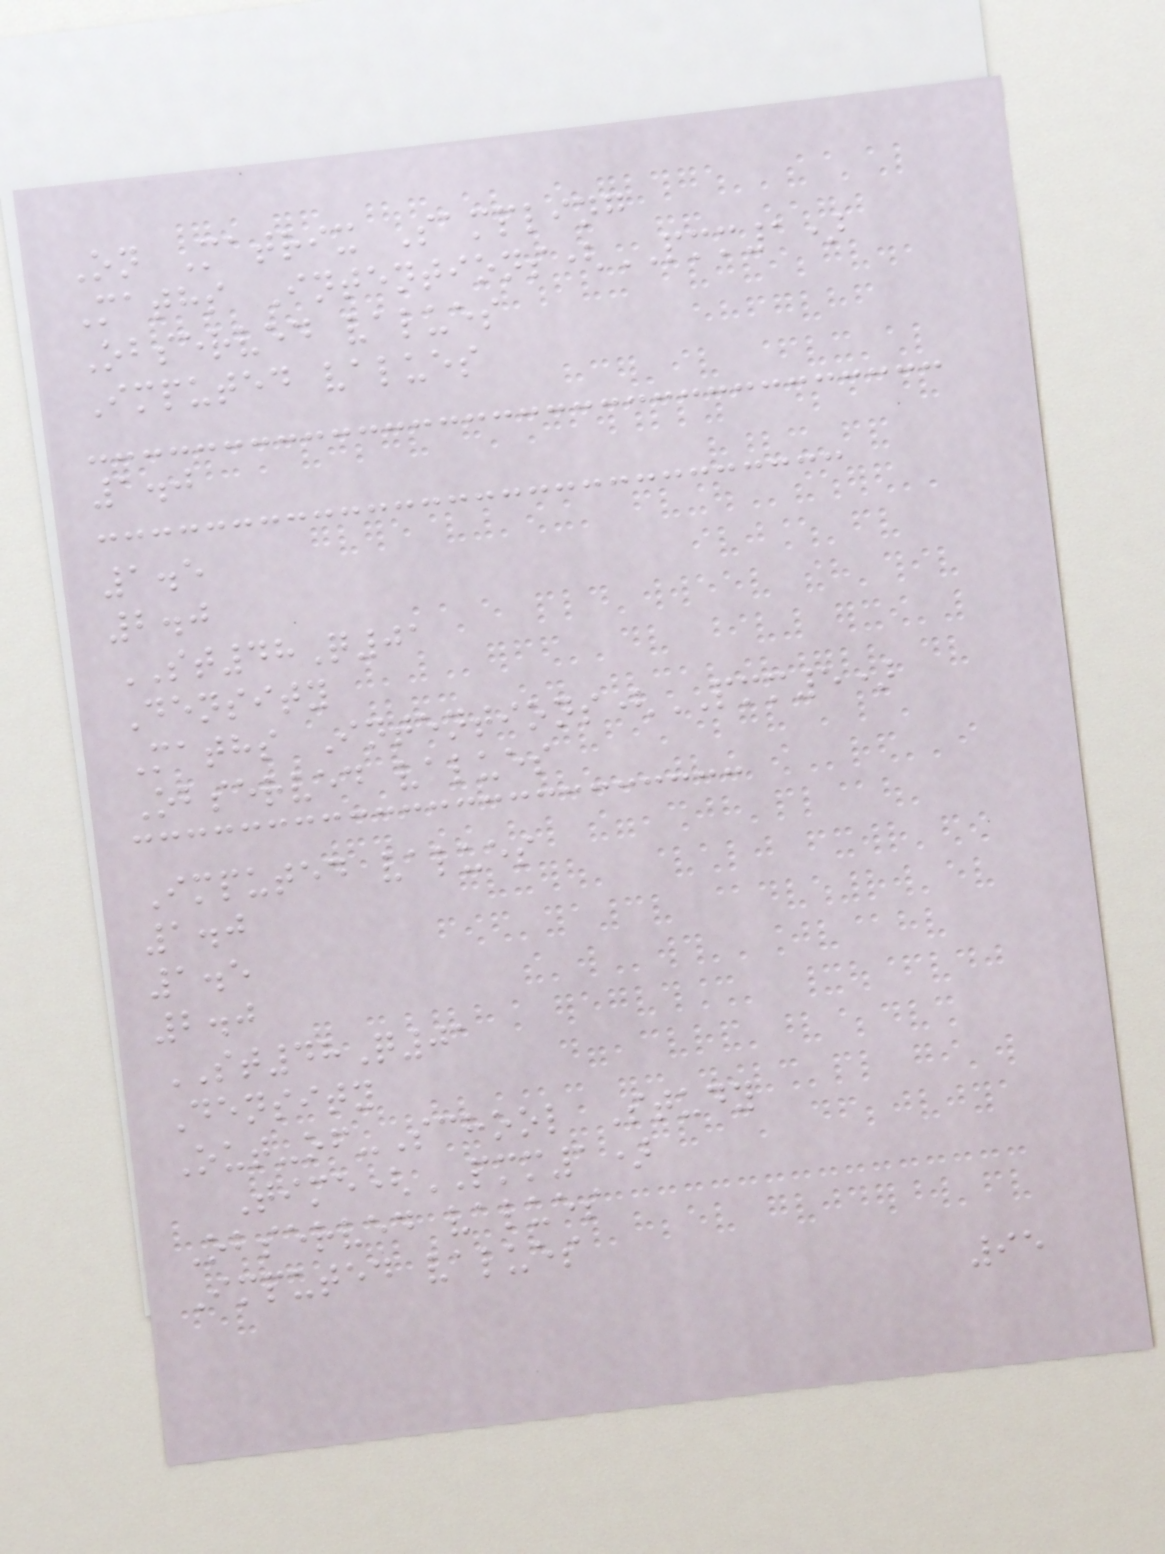On Matrix Sampling
Maths Intentions(PMM1)
Observed values
Imputed values
1.0
1.5
2.0
ST48Q01
Density
Maths Intentions(PMM5)
Observed values
Imputed values
1.0
1.5
2.0
ST48Q01
Density
Out-of-School Study
Time(PMM1)
Observed values
Imputed values
95
